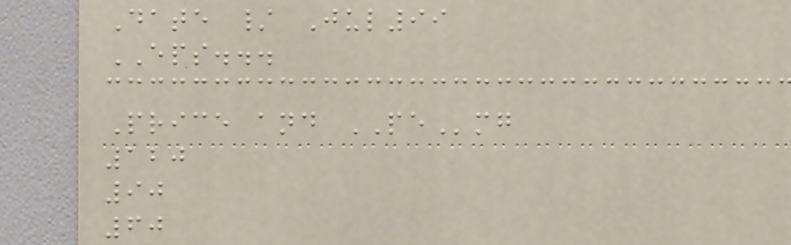Date / Jul99
EPS...
Price and PEmg
120
90
60
